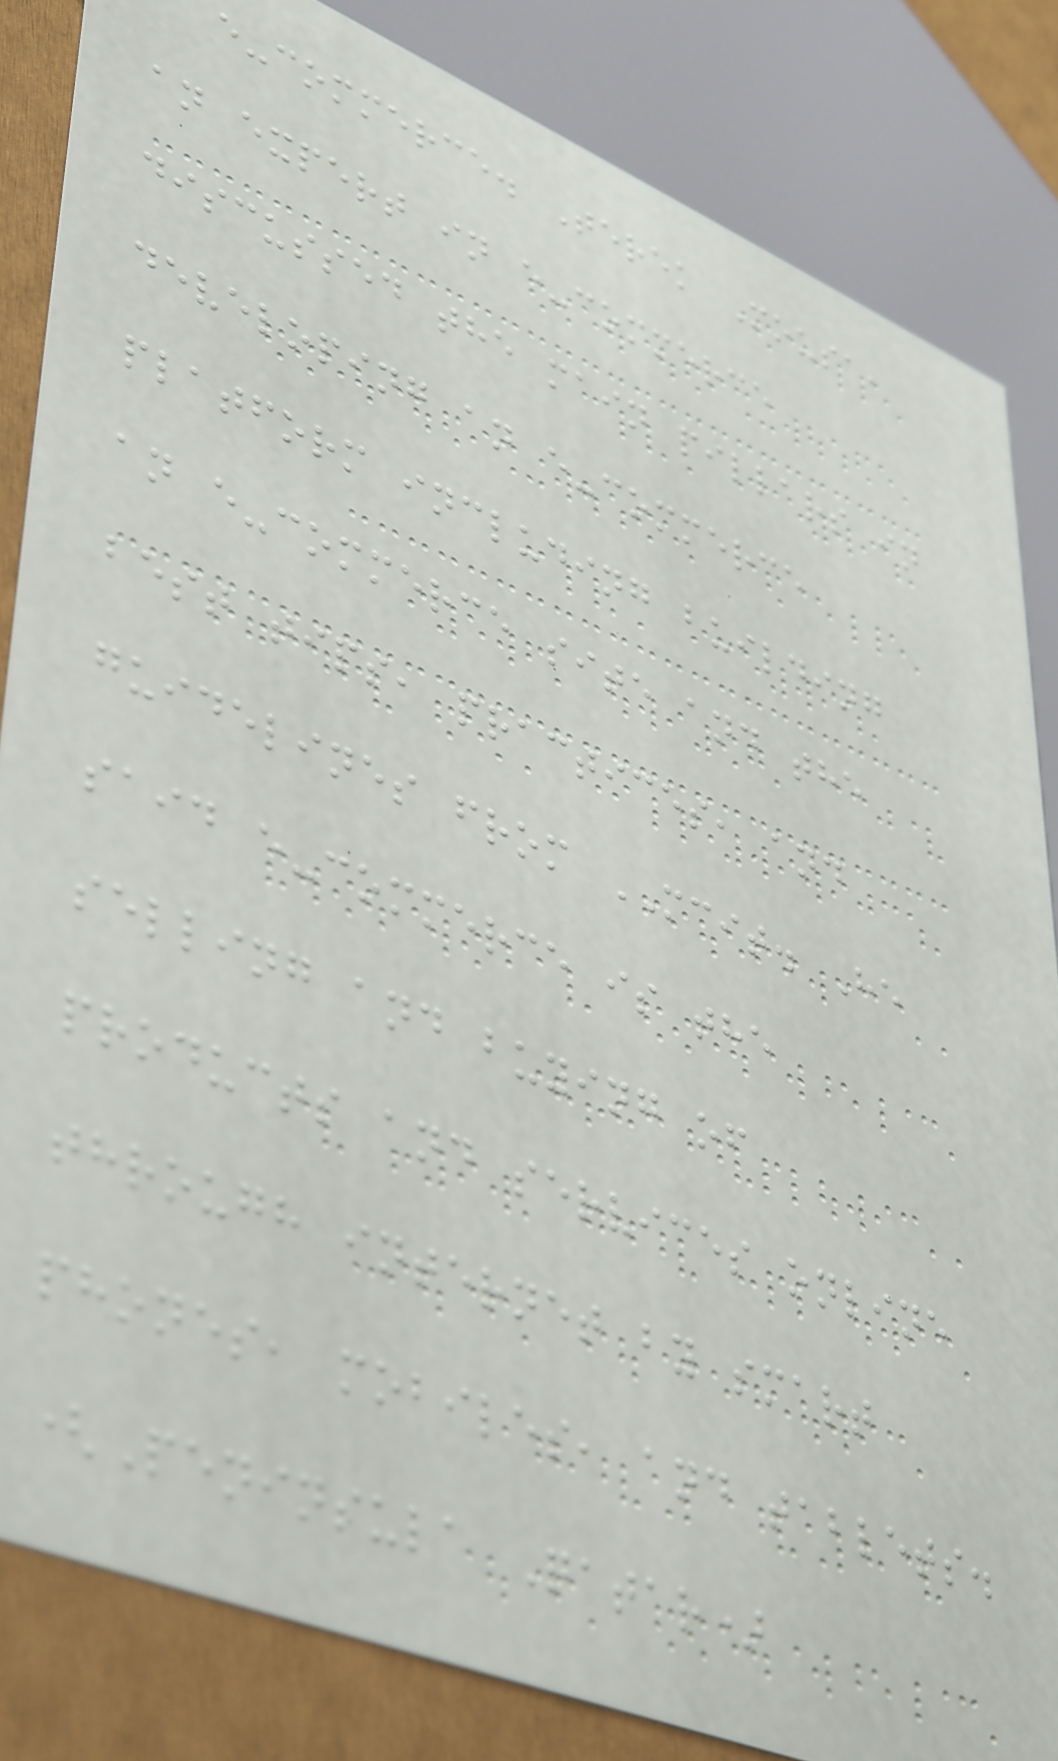e-commerce. Terek Mousa,
an expert in e-commerce
discussed the main pillars in
developing an e-commerce
platform including building
an e-commerce site and the
best tips, practices, and
guidelines from MCIT. He
said e-commerce is the
selling and buying of
products and services online
through internet by smart
phones, mobiles, and tablets.
(Peninsula Qatar)
